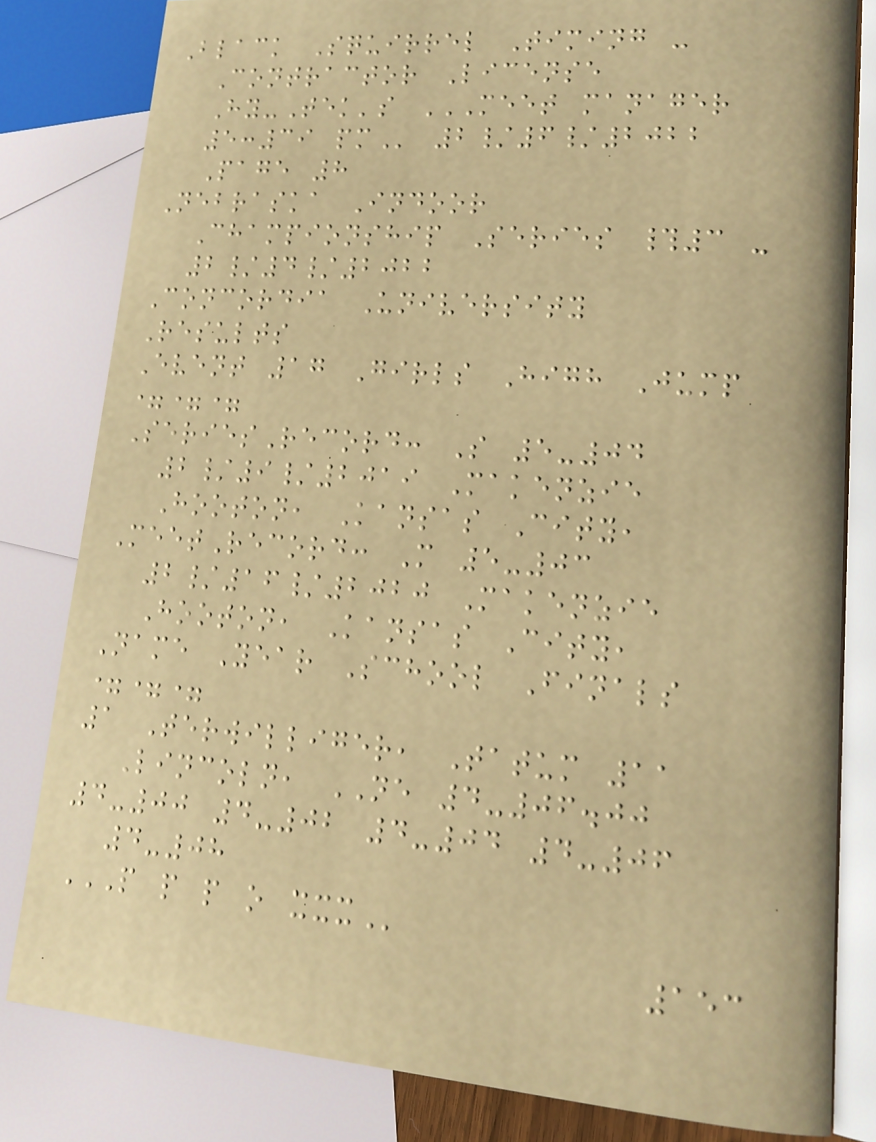Black Squirrel Timing -
Contractor License
Hy-Tek's MEET MANAGER
5:39 PM 2/6/2022
Page 8
Nebraska Indoor
Championship Series #3 -
2/4/2022
Concordia University
Results
Event 17 Girls High Jump
===
SeriesRecord: S 5-04
2/9/2019 Makenzie
Hooton, Kansas City,
MeetRecord: M 5-03
2/16/2020 Makenzie
Hooton, Kansas City,
Name Year School Finals
===
1 Terwilliger, Tatum 11
Lincoln, NE 4-06.00
4-00 4-02 4-04 4-06
4-08
P P P O XXX
153
